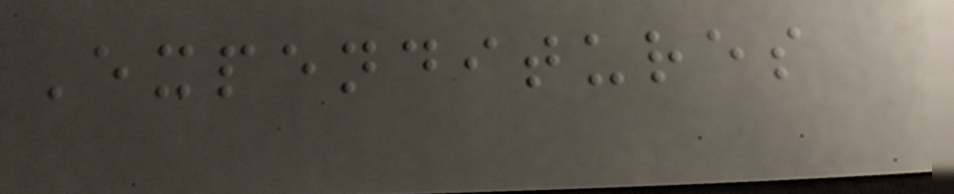Expenditures
